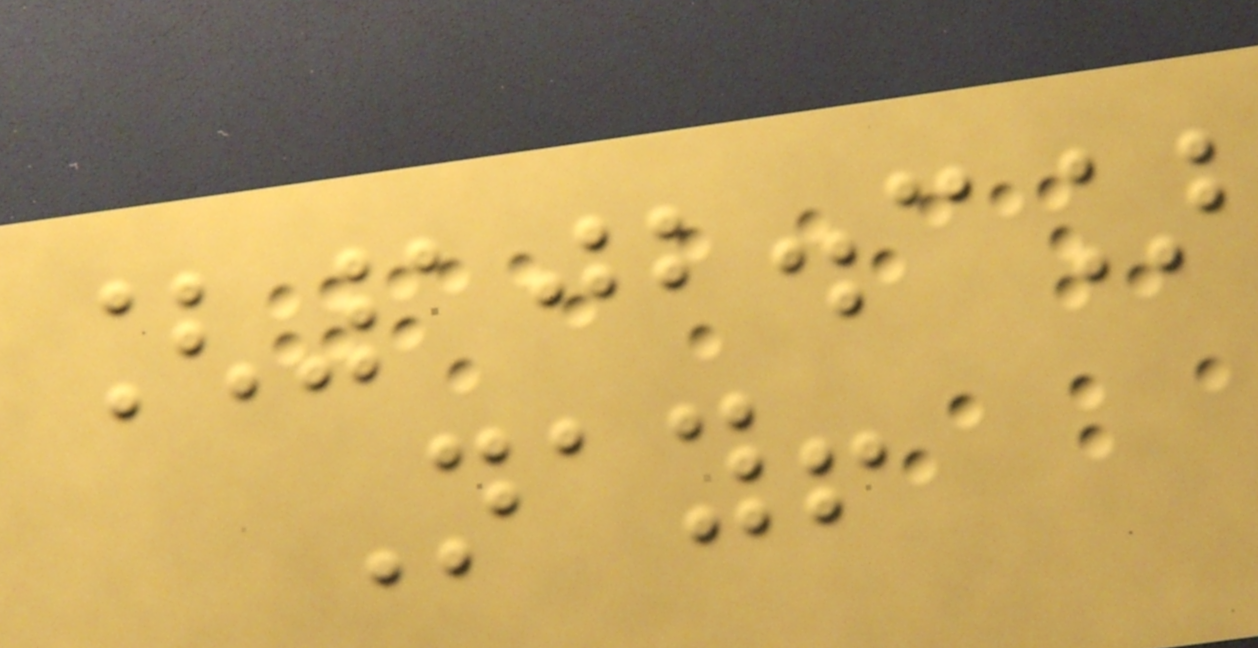[102.3]
Nay!
